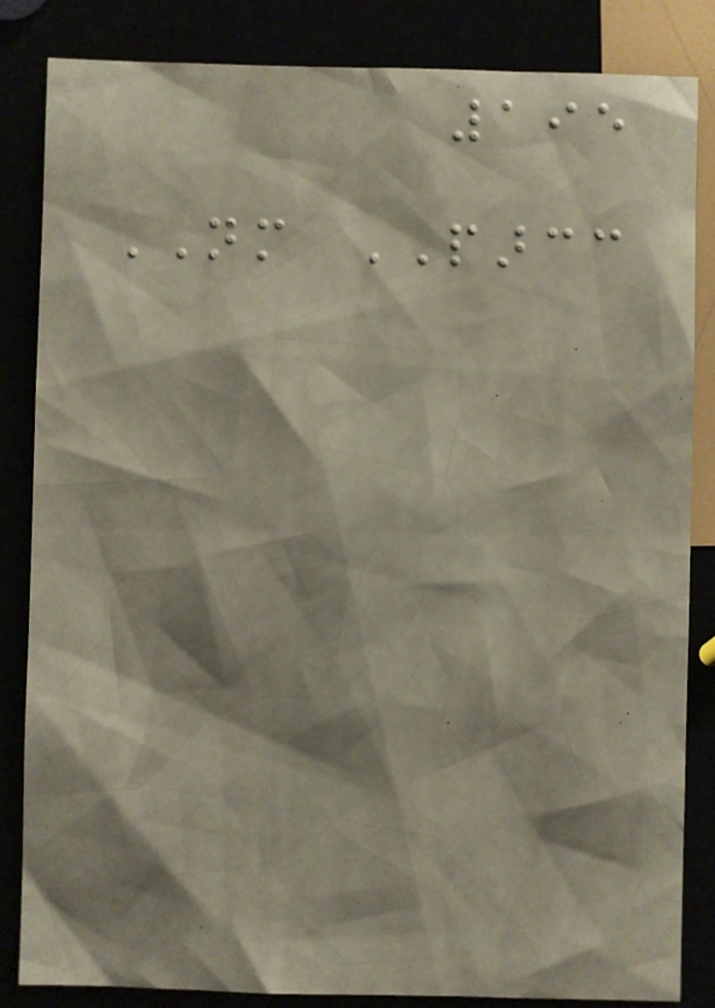195
NM PARCC
